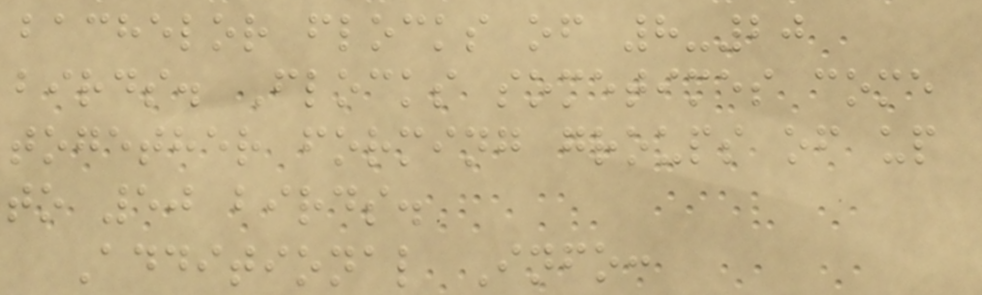bachelor flocks of 8-20
birds. Flocks sometimes come
together forming groups of up
to 50 birds.
Additional Info:
